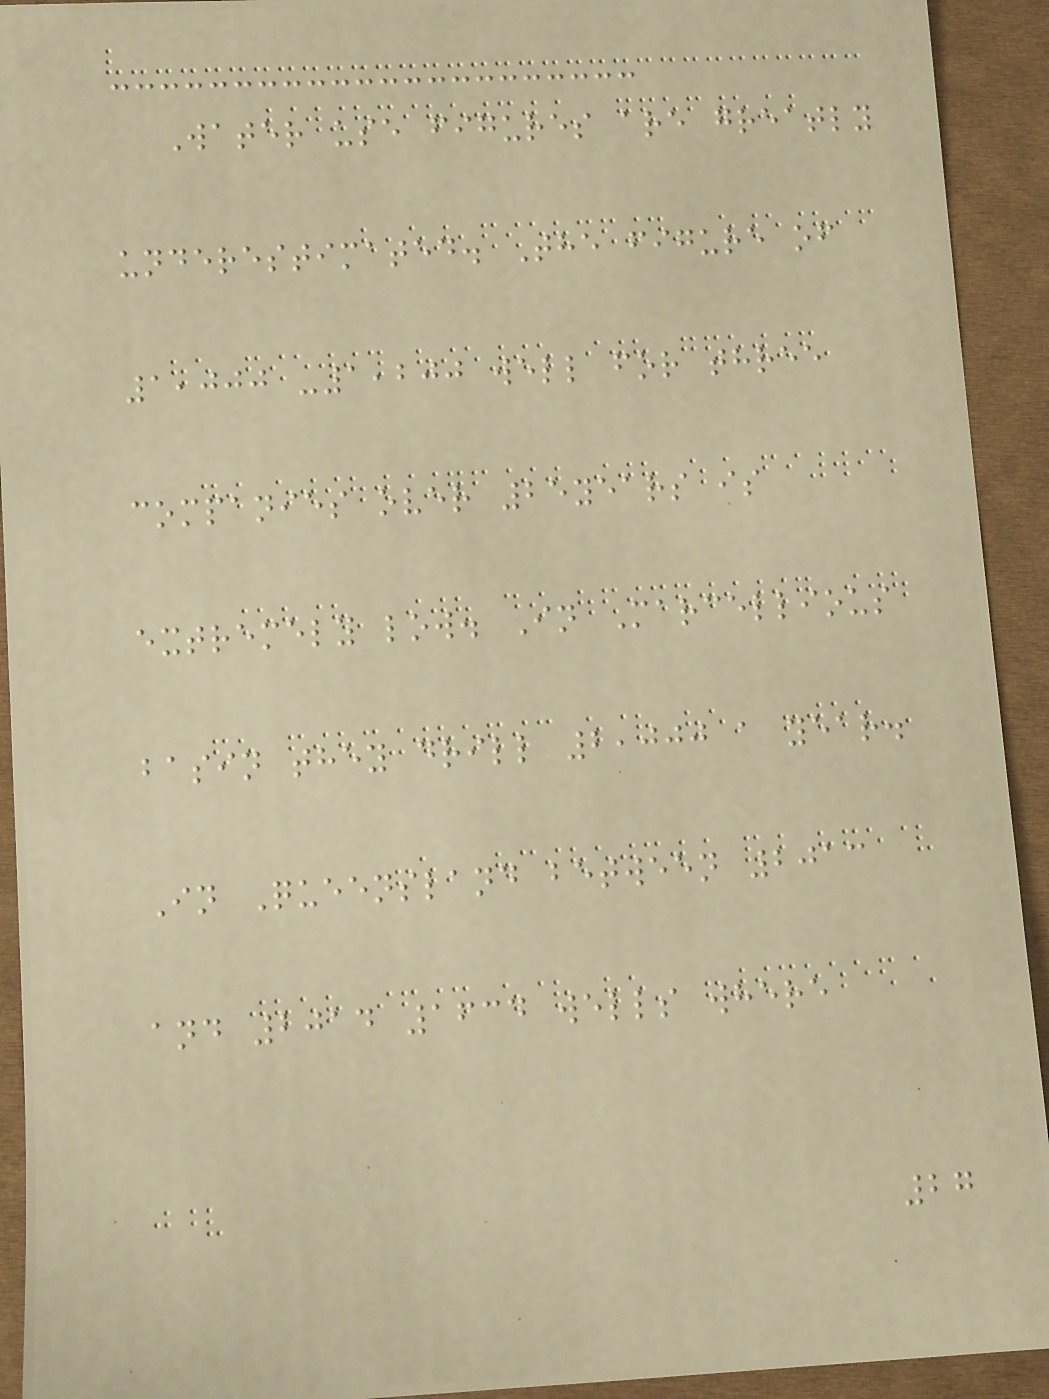Water use figures are greatly
underestimated. The figure of
1,000 -1,200 well for three
companies over 25years is
extremely low. In Marcellious
basin they drill 2,000 a year.
In Queensland between 2013
and 2014 1634 wells where
27
